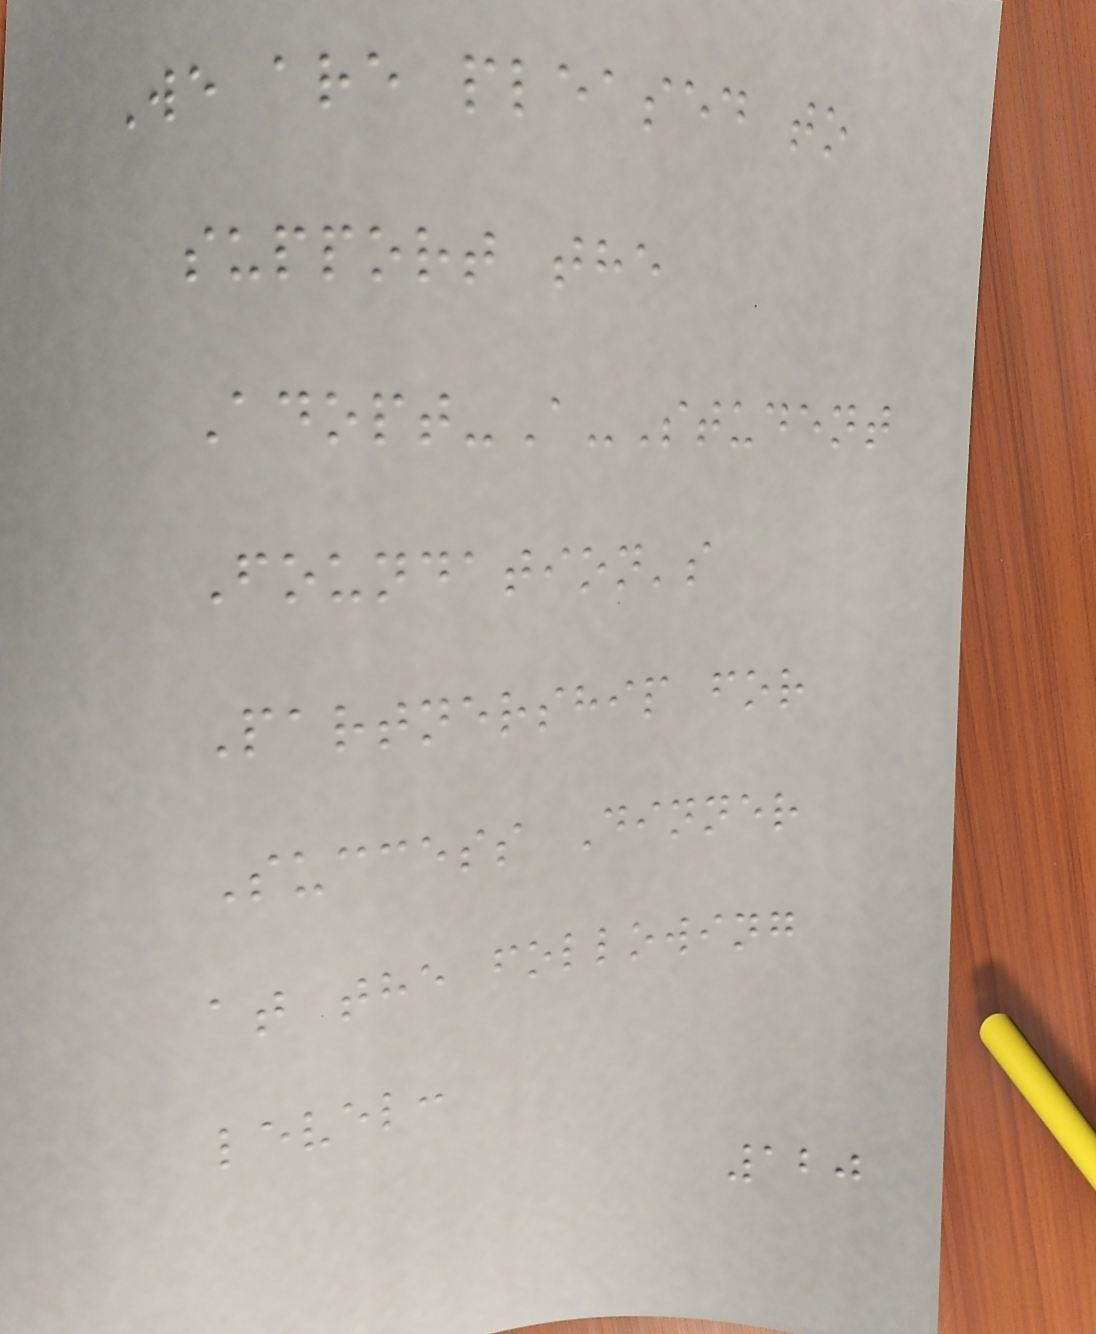We are pleased to
support the
Adopt-A-Student
Foundation's
Partnership for
Success Dinner
at the following
level:
120
